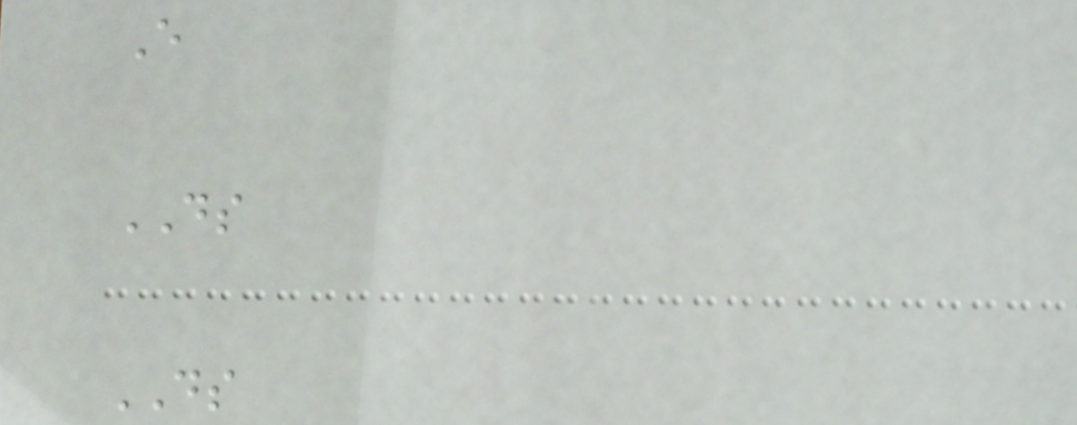E
DS
DS
